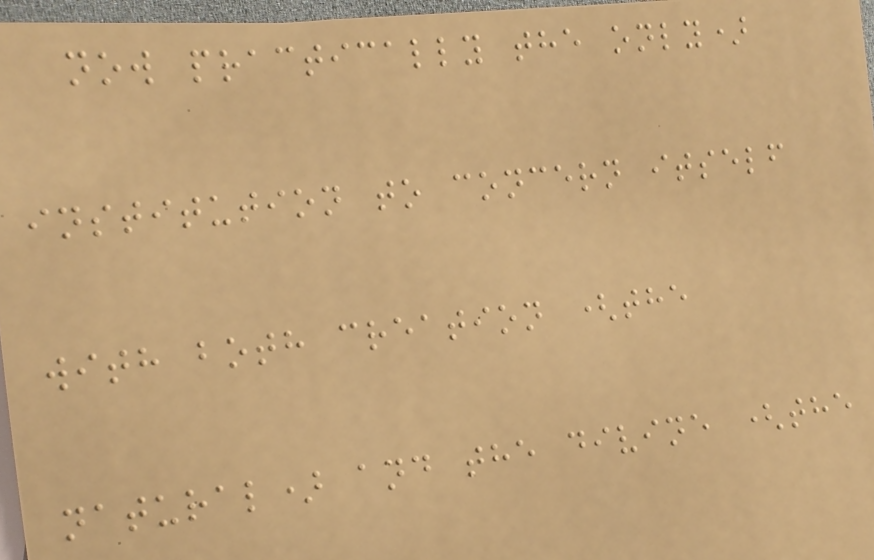now practically the only)
institution to concern itself
with both creation (the
natural) and the divine (the
